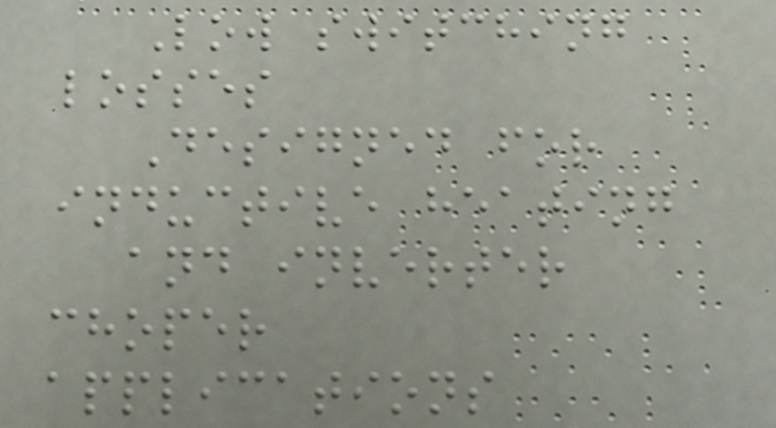Low switching
losses
Designed for
inductive heating
and inverter
choper
applications
